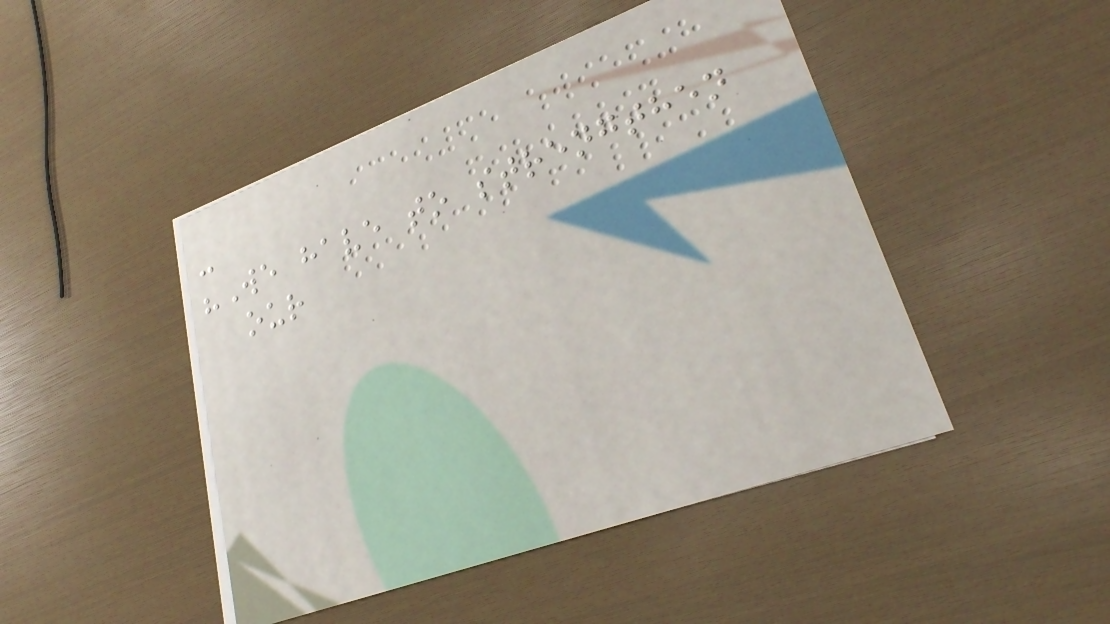-
"We have to strengthen
our
